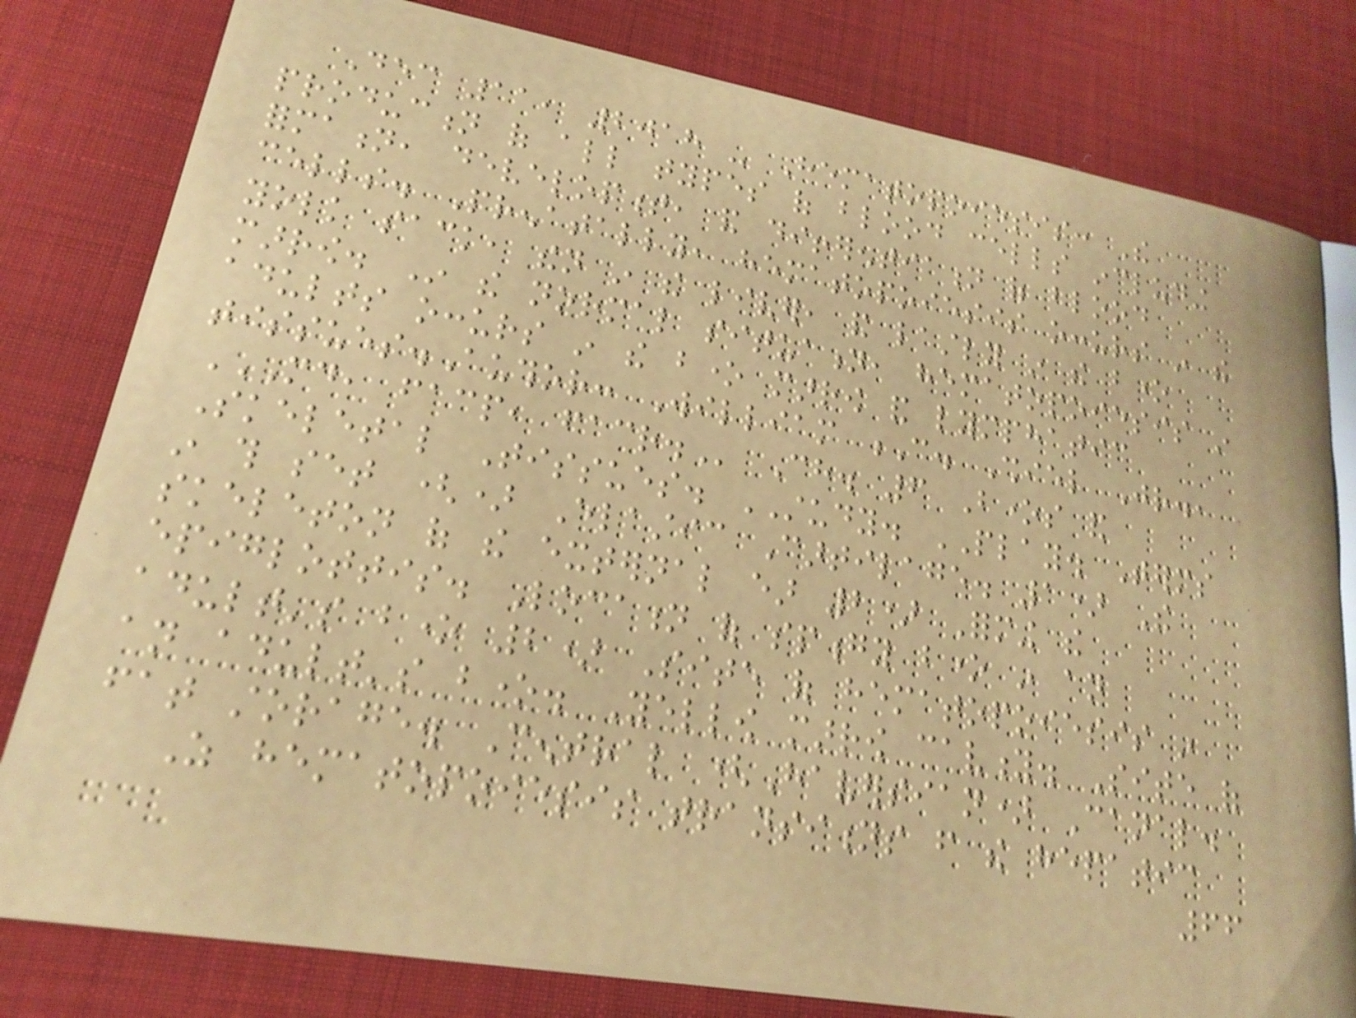Dec 11, 2018 - Hematopoiesis: The
production of all types of blood cells including
formation, development, and differentiation of blood
cells. Prenatally, hematopoiesis occurs in the
yolk sack, then in the liver, and lastly in the bone
marrow. In the normal situation, hematopoiesis in
adults occurs in the bone marrow and lymphatic
tissues.Author: William C. Shiel Jr.,
MD, FACP, FACR. Ch. 6 Bones and
Skeletal Tissues. STUDY. PLAY. Terms
in this set () Elastic Cartilage. 1) The
skeleton of the external ear 2) Forming the
epiglottis. Location of spongy bone in an
adult's bone 2) Site of hematopoiesis in
an adult's bone. Yellow marrow cavity. Site of
fat storage. Central (Haversian) Canal.
As hematopoiesis transitions from the hepatic
66
